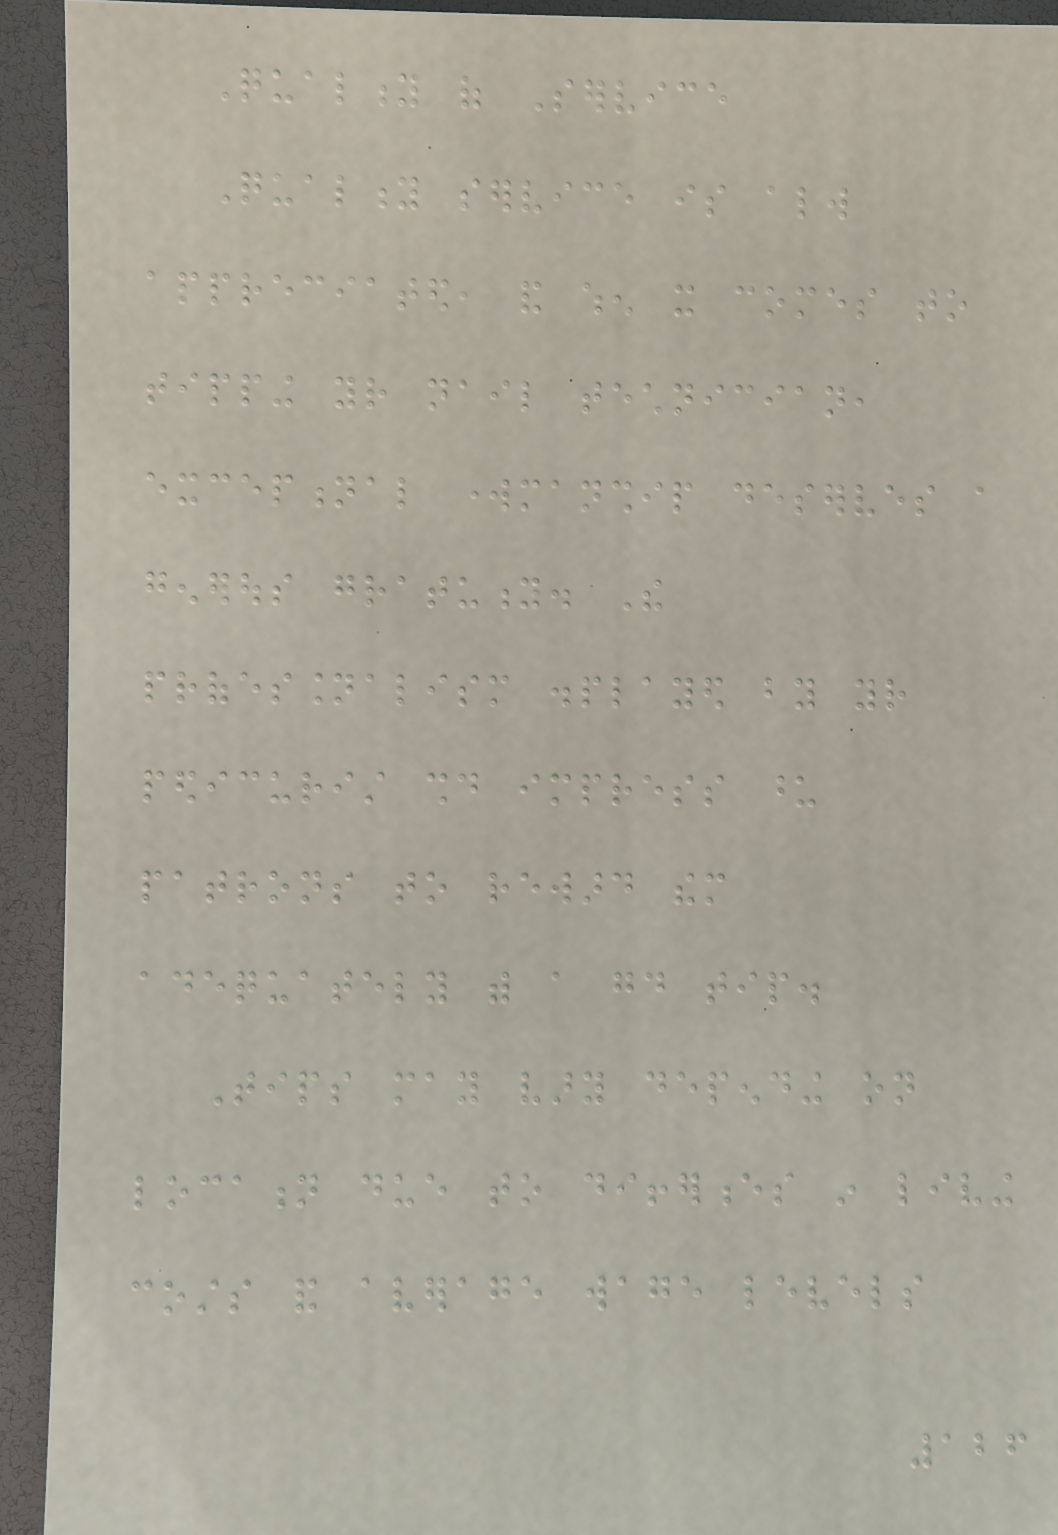Quality of Service
Quality service is always
appreciated, and when it comes to
tipping your nail technician,
exceptional workmanship deserves a
generous gratuity. The
professionalism displayed by your
pedicurist should impress upon
patrons to reward them
adequately with a good tip.
Tips may vary depending on
location due to differences in living
costs and average wage levels
126
